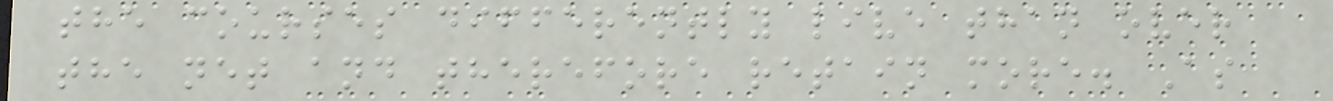the courses differently live than over
the net and therefore retain more. As
